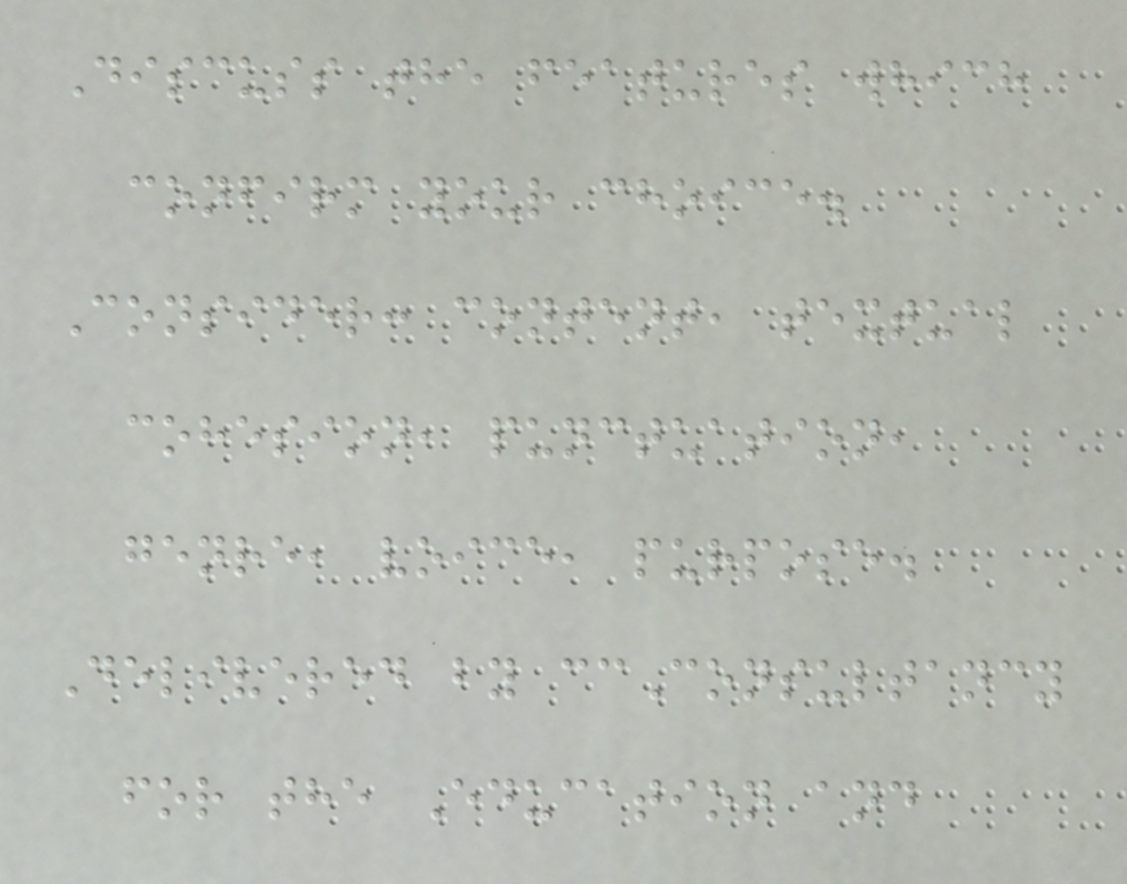Discuss the features which
confirm your choice.
Consider: content, textual
cohesion, punctuation,
genre, voice, purpose.
Delivered by ccConsultancy
for the Education and
